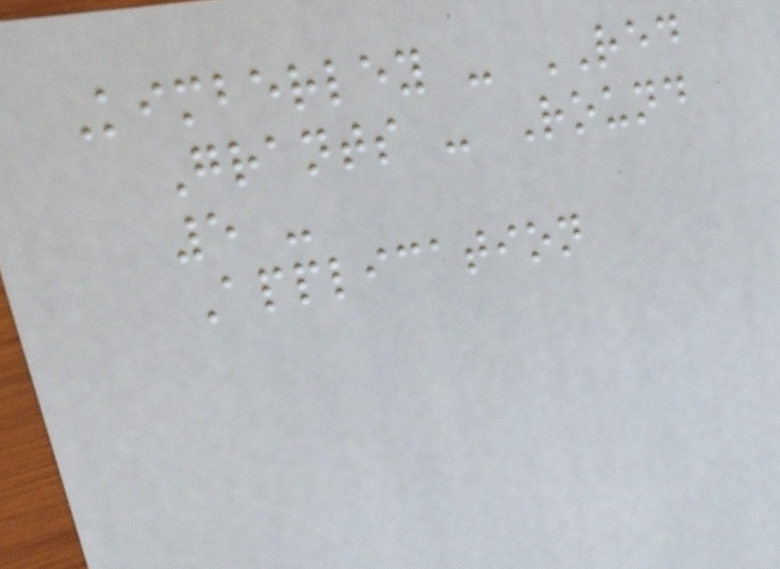Kimberley - RED
Grants - Round
5 -
Application
